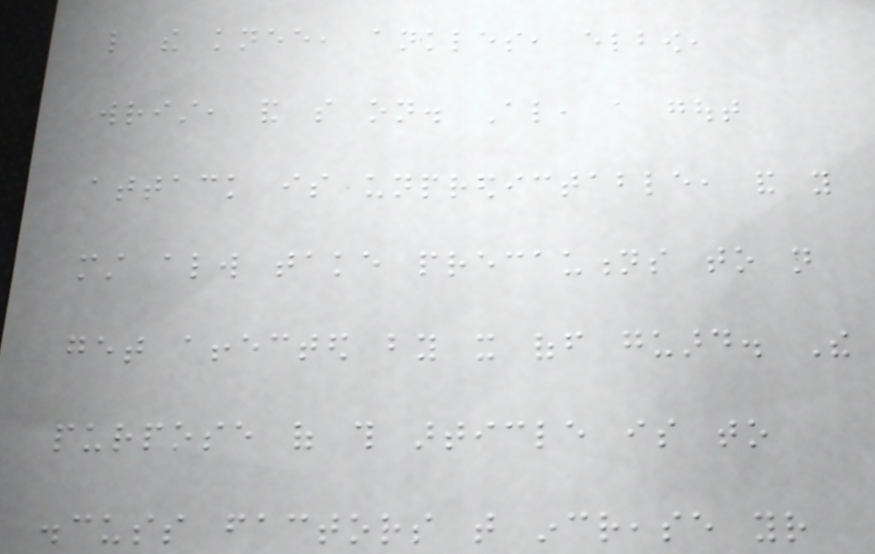like the knee, ankles, elbow,
wrist, and so on. Also, a gout
attack is unpredictable, and you
must always take precautions to not
get affected by it off guard. The
purpose of this article is to
discuss factors that increase your
